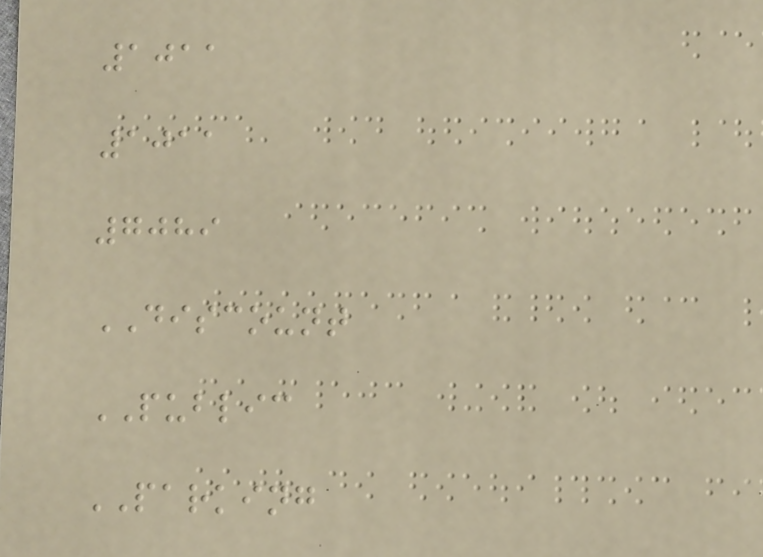1011
1011
7089
DISCOUNT
PUBLIC
PARKING
